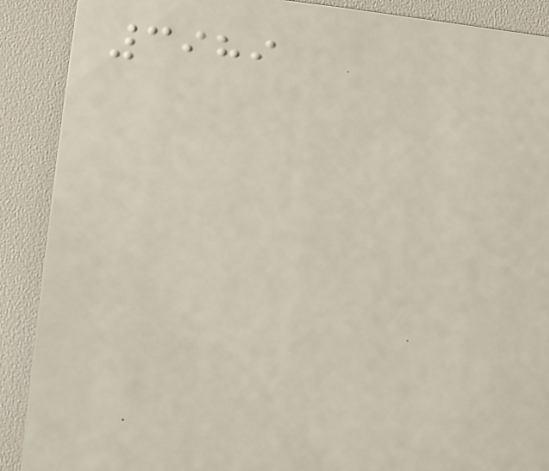3989
